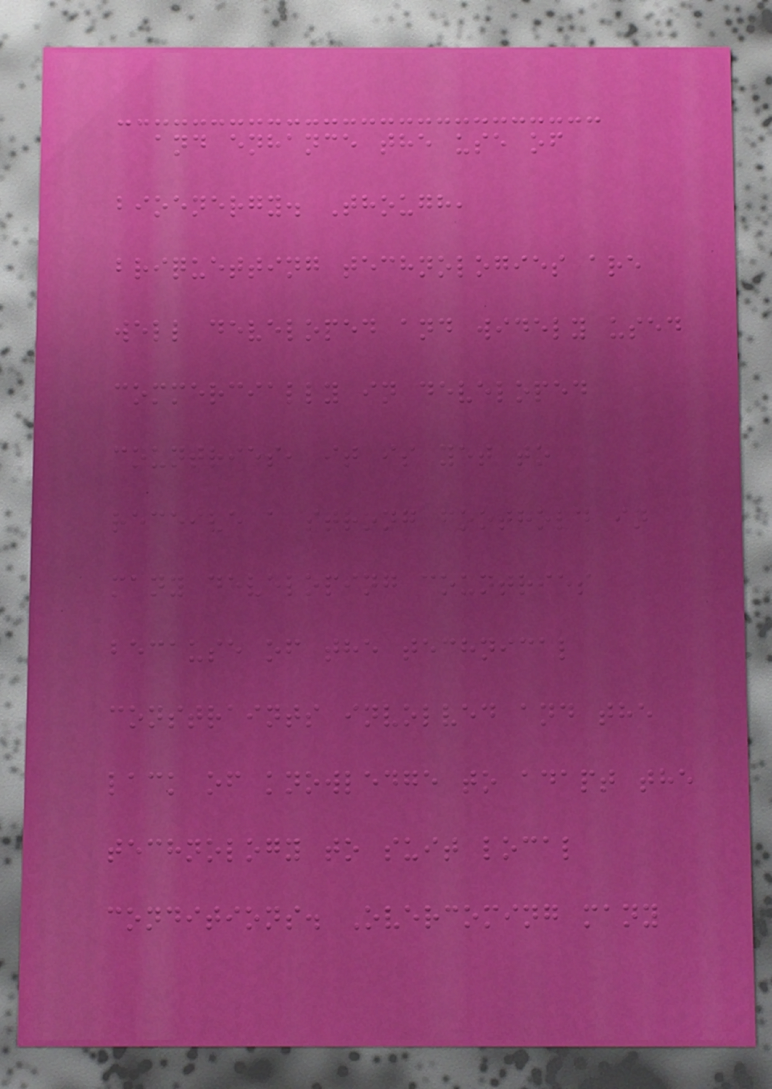and enhance the use of
bioenergy. Though,
briquetting technologies are
well developed and widely used
commercially in developed
countries, it is yet to
receive a strong foothold in
many developing countries
because of the technical
constraints involved and the
lack of knowledge to adapt the
technology to suit local
conditions. Overcoming many
